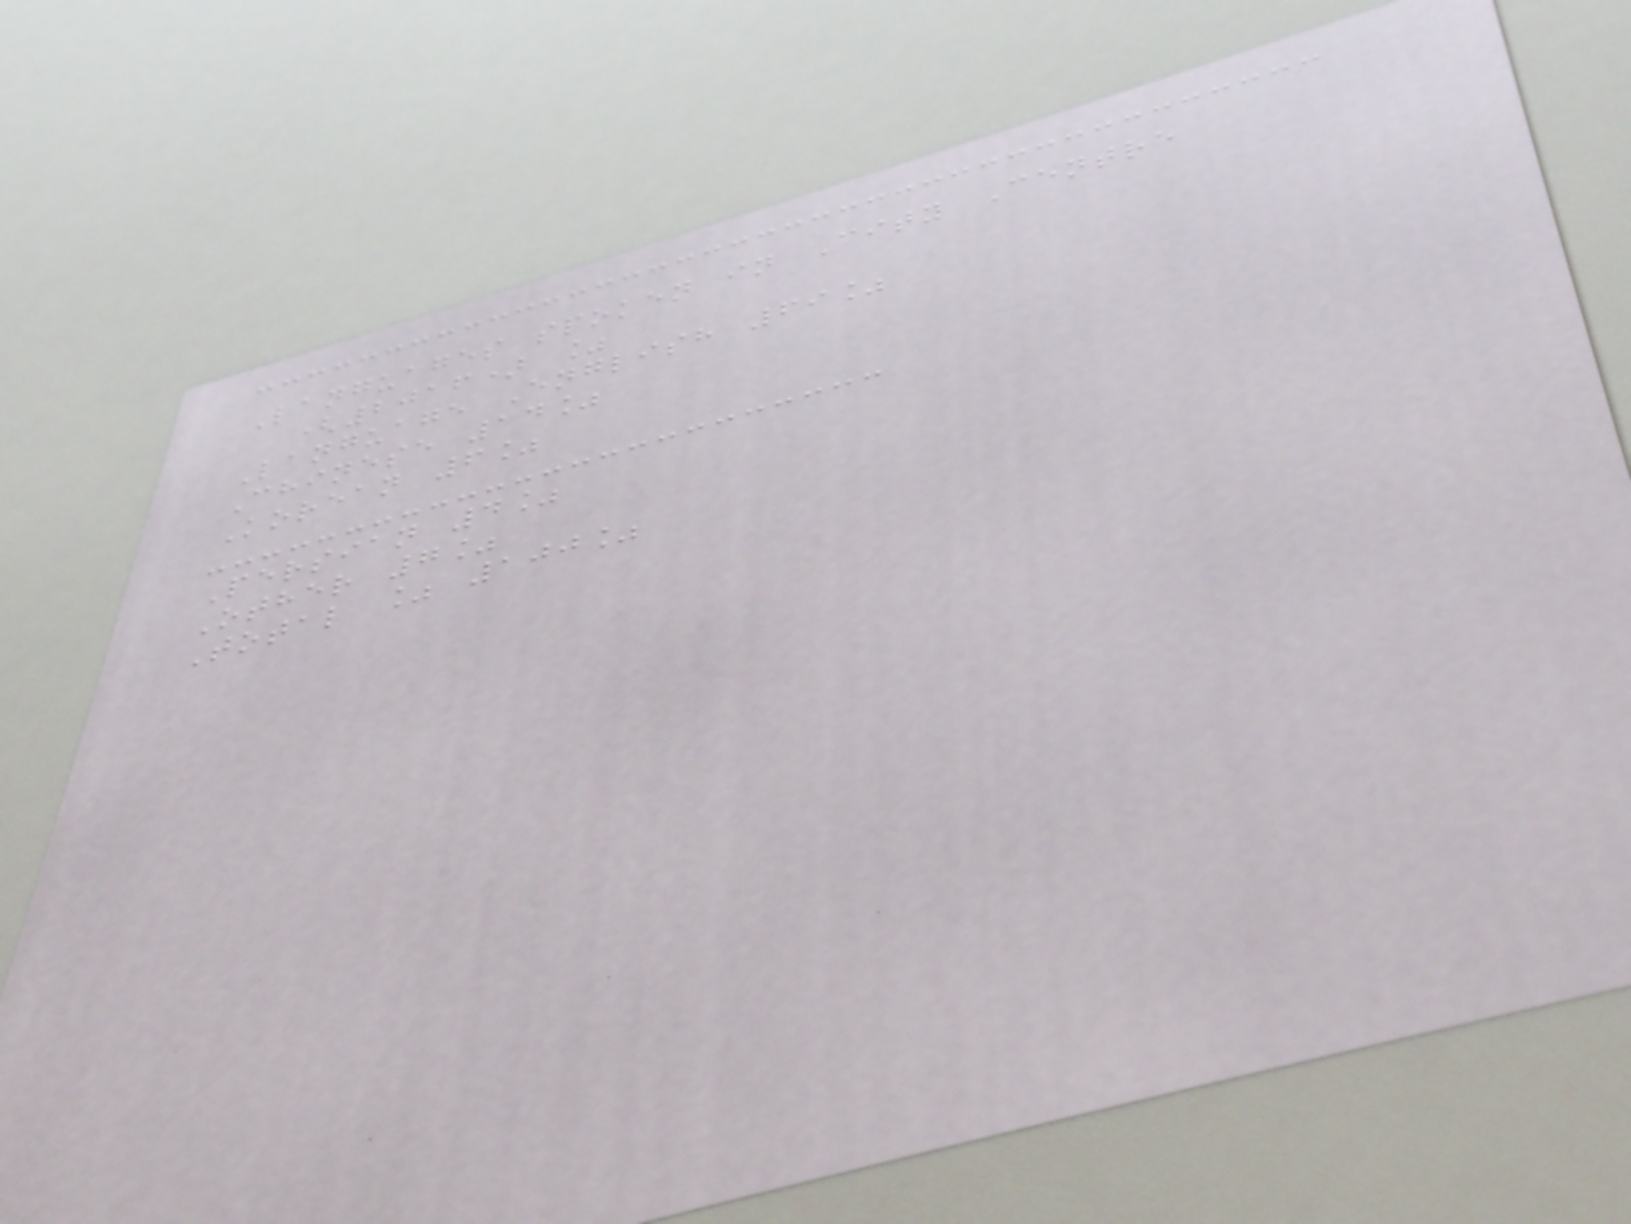Languages spoken in City Centre
(2016) %
Language English 69%
Chinese 14%
Korean 6%
Persian 4%
Other 7%
Total % 100%
